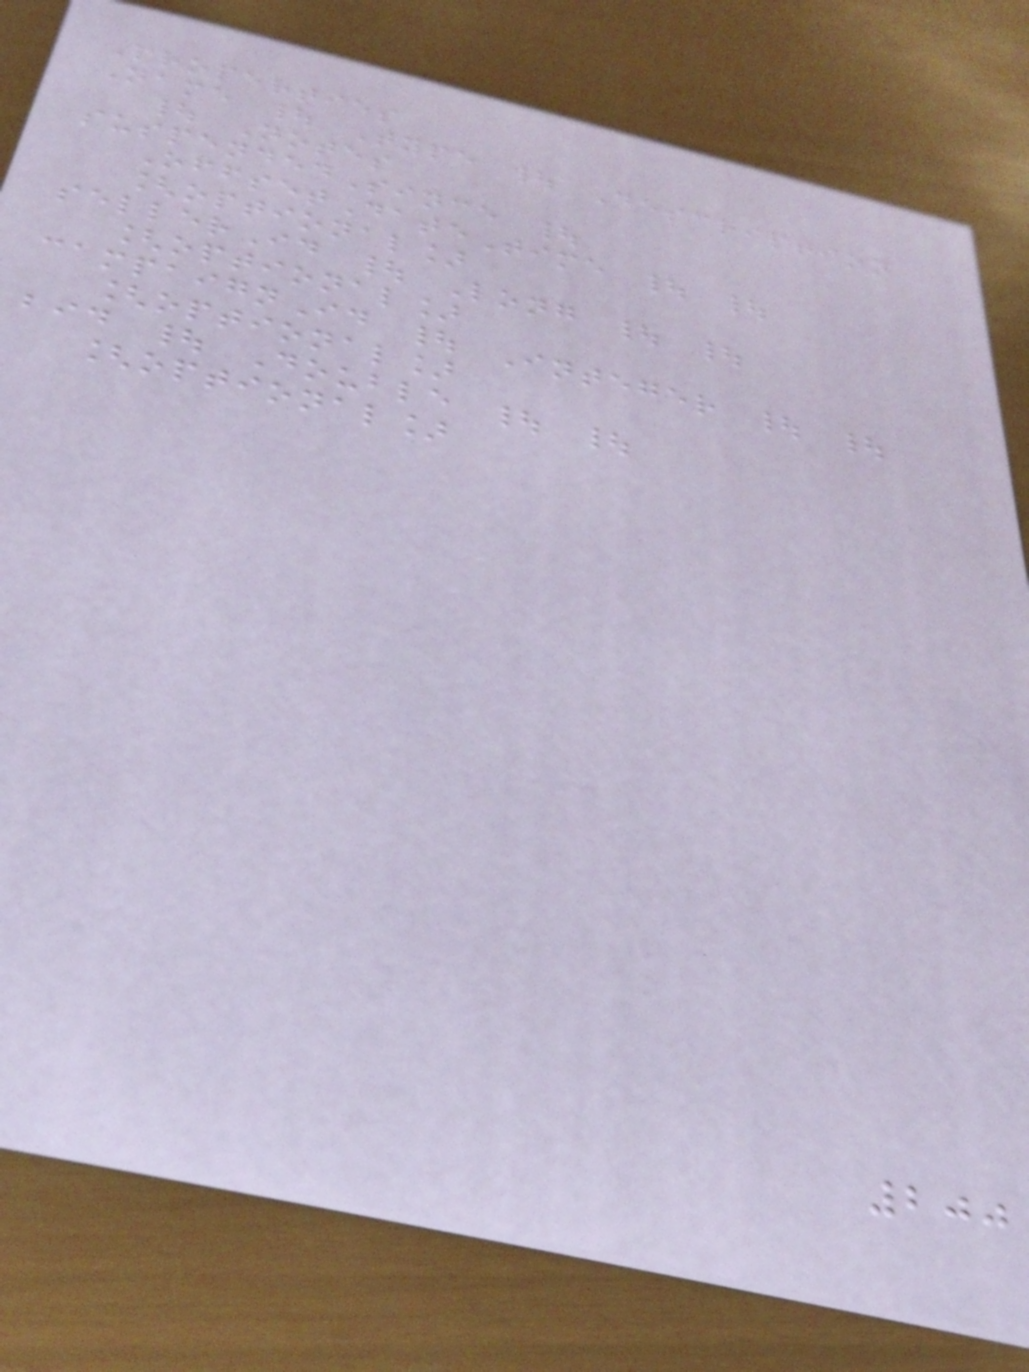Properties
Name | Type | Description
| Notes
suspendedSince |
OffsetDateTime | |
[optional]
sellerId | Long | |
[optional]
campaignId | Integer | |
[optional]
bid | Double | |
[optional]
200
